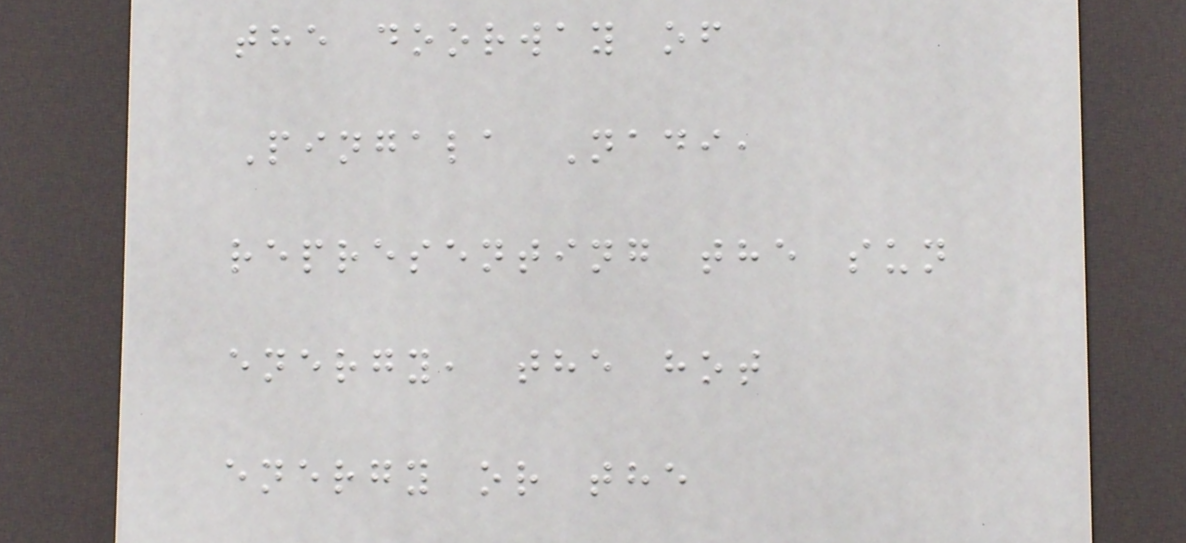the doorway of
Pingala Nadi,
representing the sun
energy, the hot
energy or the
